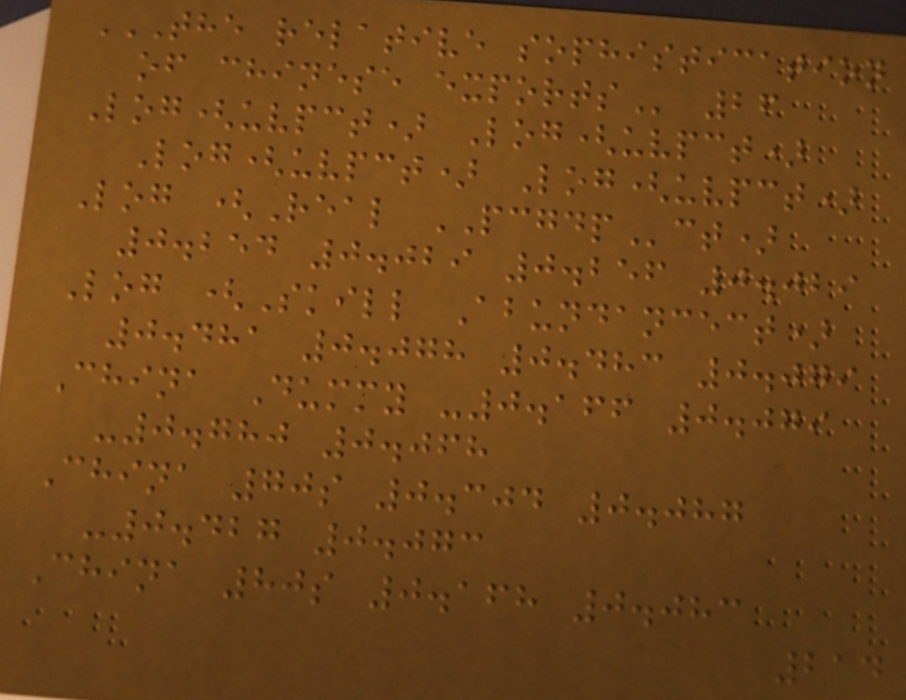THE RELATIVE SOPHISTICATION
OF CHINESE EXPORTS 26
Log(uvpct) Log(uvpct)
Log(uvpct) Log(uvpct)
Log (Real PCGDPct)
0.254 0.029 0.256 0.029
Log (Skill Abundancect)
0.481 0.078 0.483 0.079
China Dummy -0.166 0.079
-0.780 0.068
China 70s 0.304 0.087
-0.427 0.073
China 80s 0.168 0.083
214
